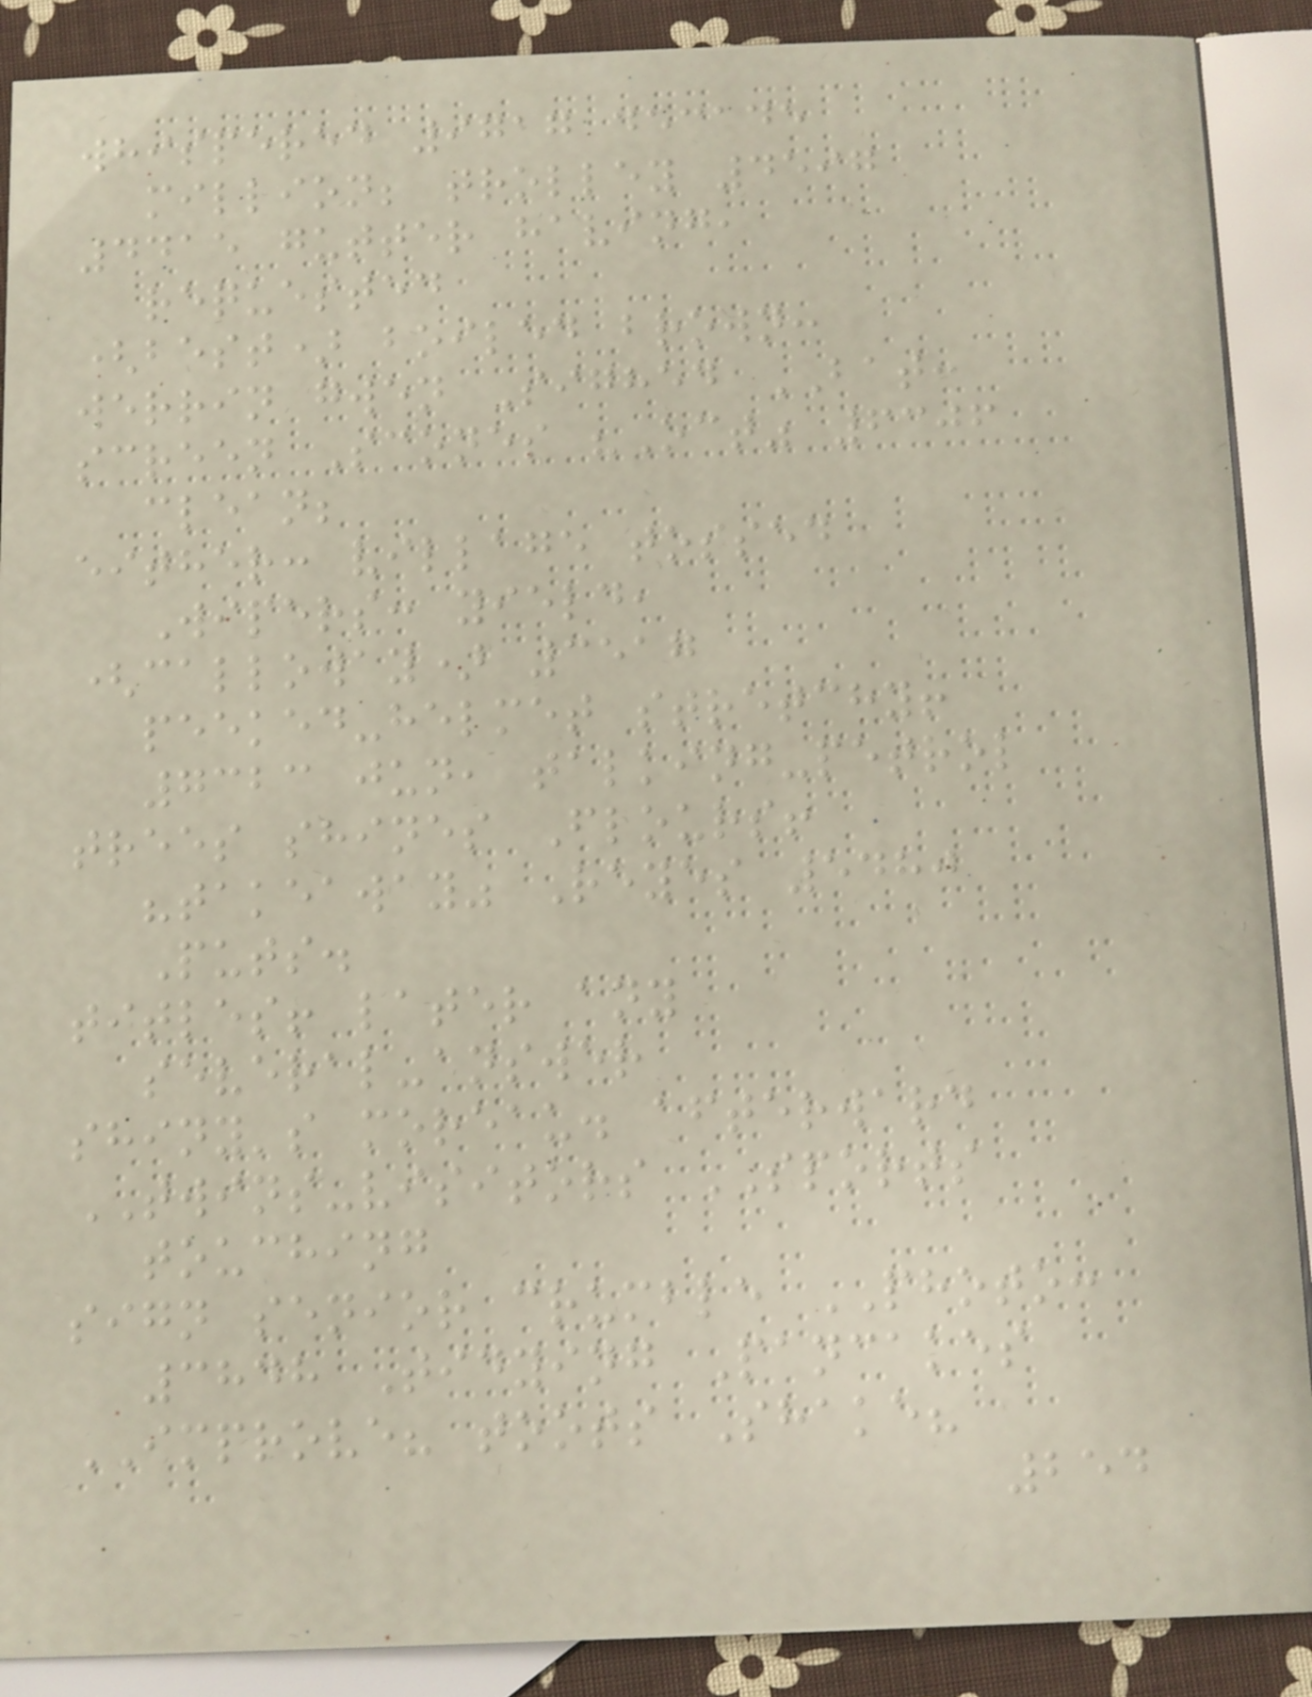whispered 9717 decade
million; trolley 4597
4415 gutter having,
requested
(best) boiled brown:
werrin gwen Sighed BAT:
screen Scones "Oct" 6306
clean;
either: village tossed
Wipers: yield,
(calloway) 3517
peeked-helmet stretchy!
7323 jun, talking-petrol
trees shines Flours!
"takeaway" Reyes 5480
Puts.
titles! later any
several-answer
shiny's moreau. afterward
TWINS-visitors SPORTS
touching
sign senior crumble PHOTO:
3848 Tidying Pancakes
IMPROVE? toots Shake?
254
